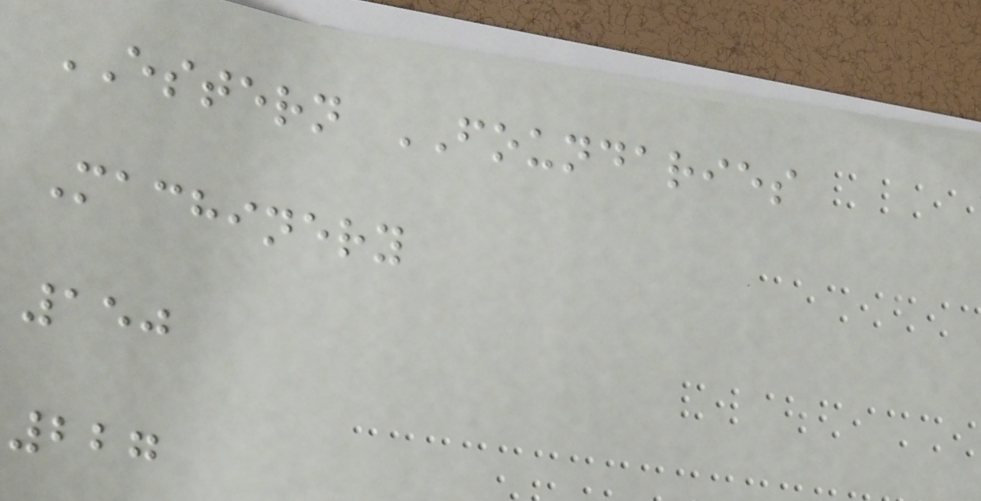ESTERN FOUNDARIES
Machinery
150
227
